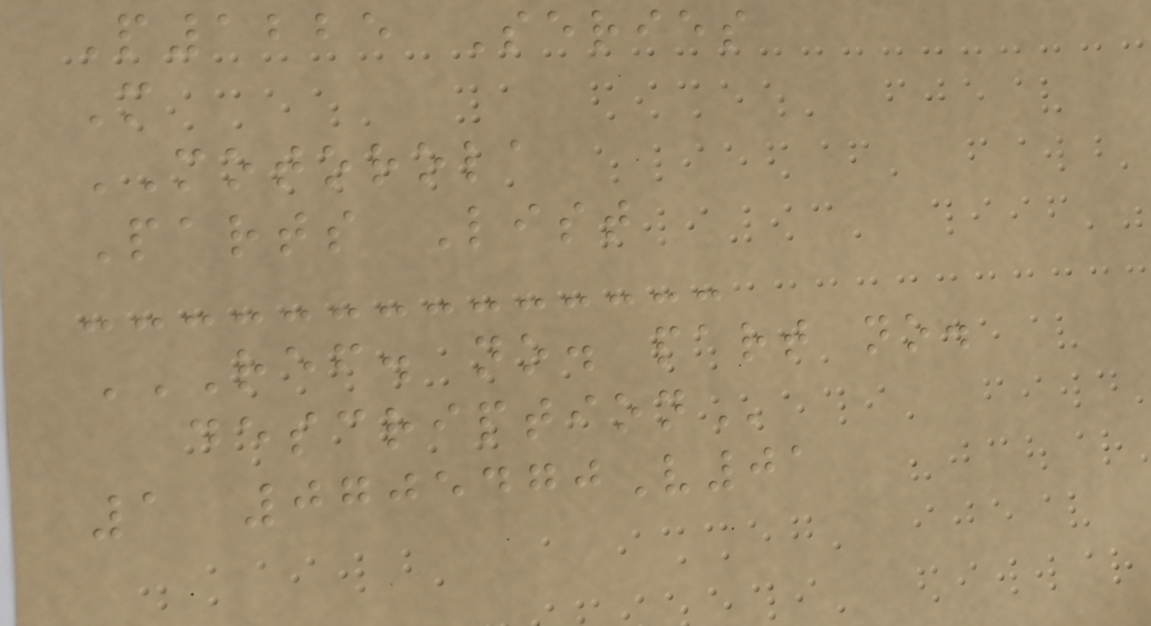P1225 Series
M
MOTOROLA
Parts List
REF. NO. PART NO.
DESCRIPTION
1 0705470V01
